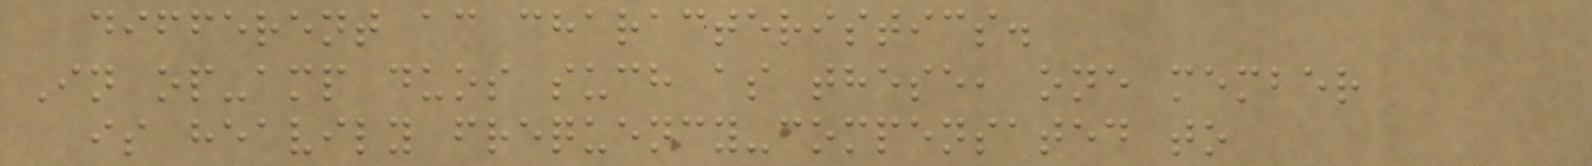different ac characteristics.
In op-amp duos such as these, one member
is heavily frequency-compensated to
